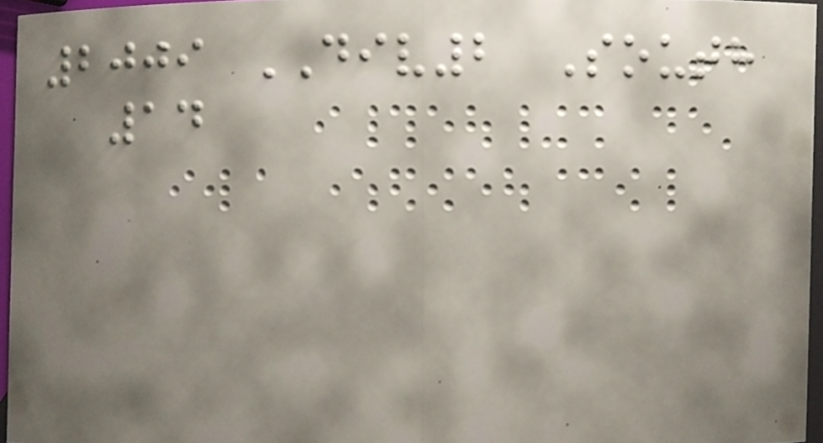2009 DIV2 South
14
